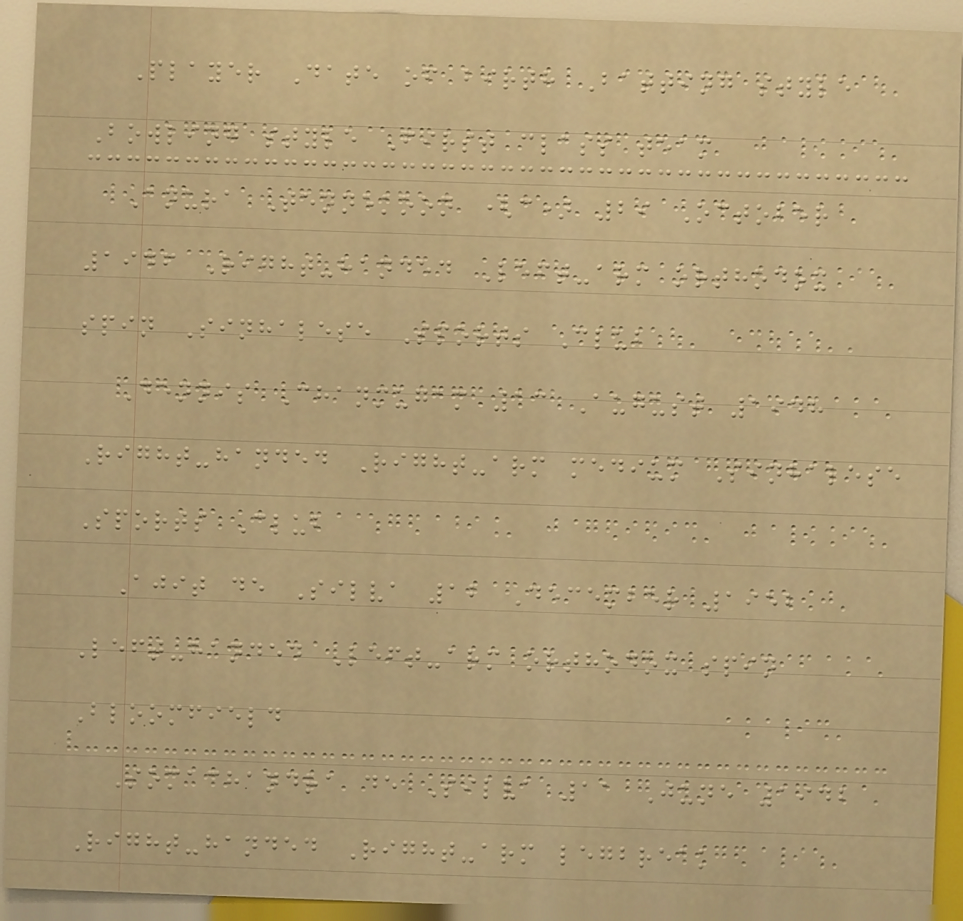Player Date of birth Batting style
Bowling style First class team
Anura Tennekoon (c) 29 October
1946 Right-handed Left-arm orthodox
spin Sinhalese Sports Club
Dennis Chanmugam 13 August 1948
Right-handed Right-arm medium Sinhalese
Sports Club
Ajit de Silva 12 December 1952
Left-handed Left-arm orthodox spin
Bloomfield
Somachandra de Silva 11 June 1942
Right-handed Right-arm legbreak
